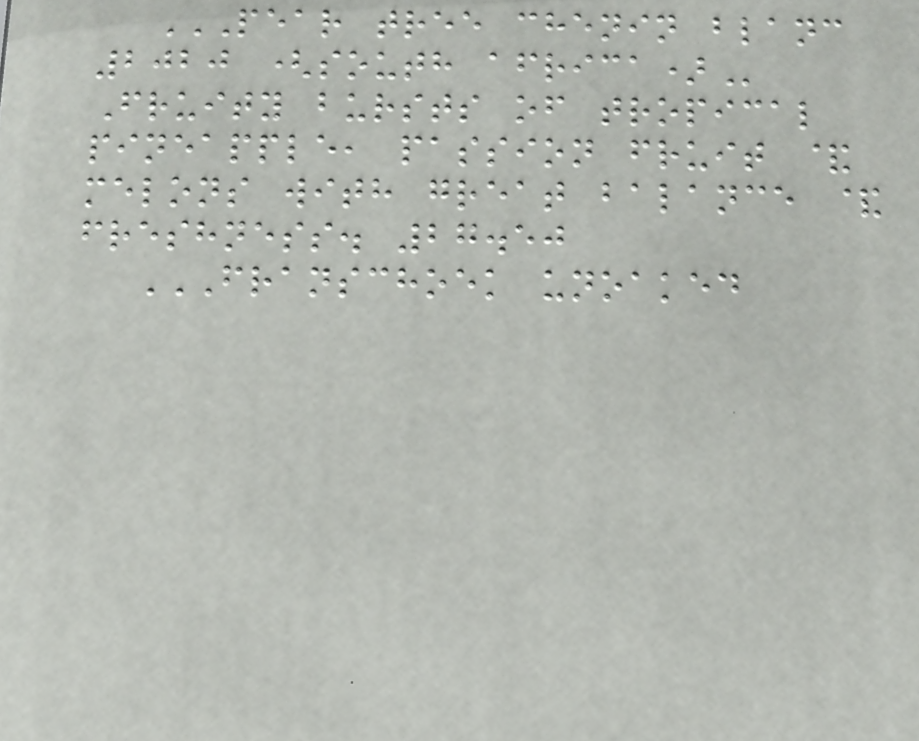PEAR TREE CHENIN BLANC
2020 (SOUTH AFRICA)
Fruity bursts of tropical
pineapple, passion fruit &
melons with great balance &
freshness. 27.50
FRANSCHOEK UNOAKED
